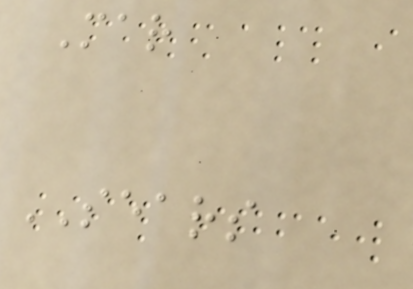Mar
SEARS
